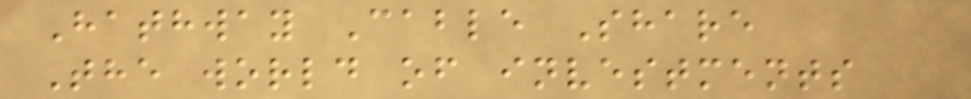Hathway Cable Share
The world of investments
